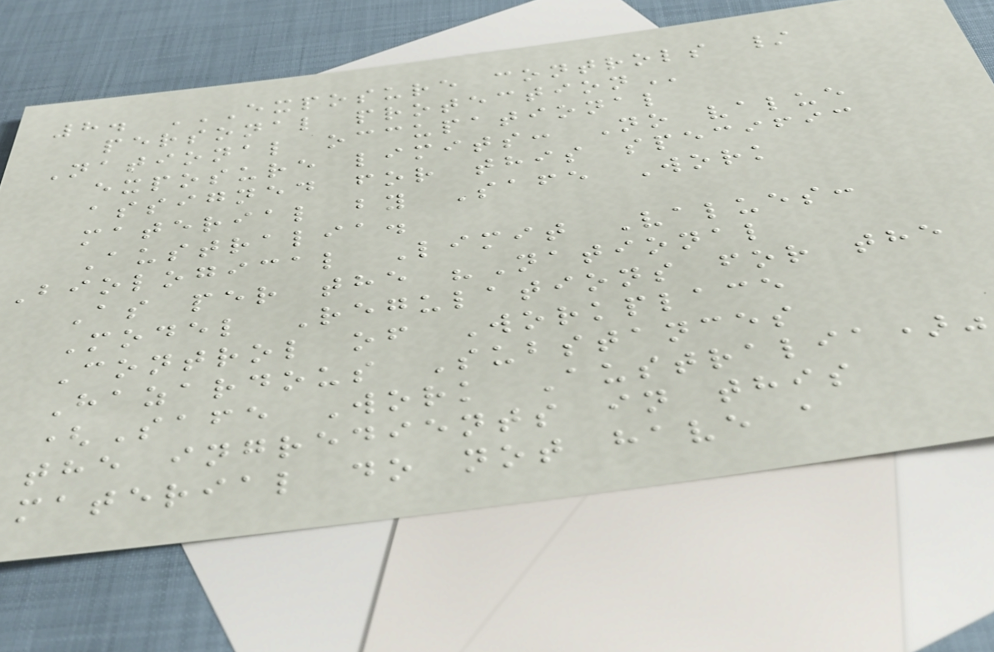8. EXPOSURE CONTROLS /
PERSONAL PROTECTION
National occupational
exposure limits: No value
assigned for this specific
material by Safe Work
Australia.
Biological Limit Values:
As per the "National
Model Regulations for the
Control of Workplace
Hazardous Substances
(Safe Work Australia)"
the ingredients in this
material do not have a
